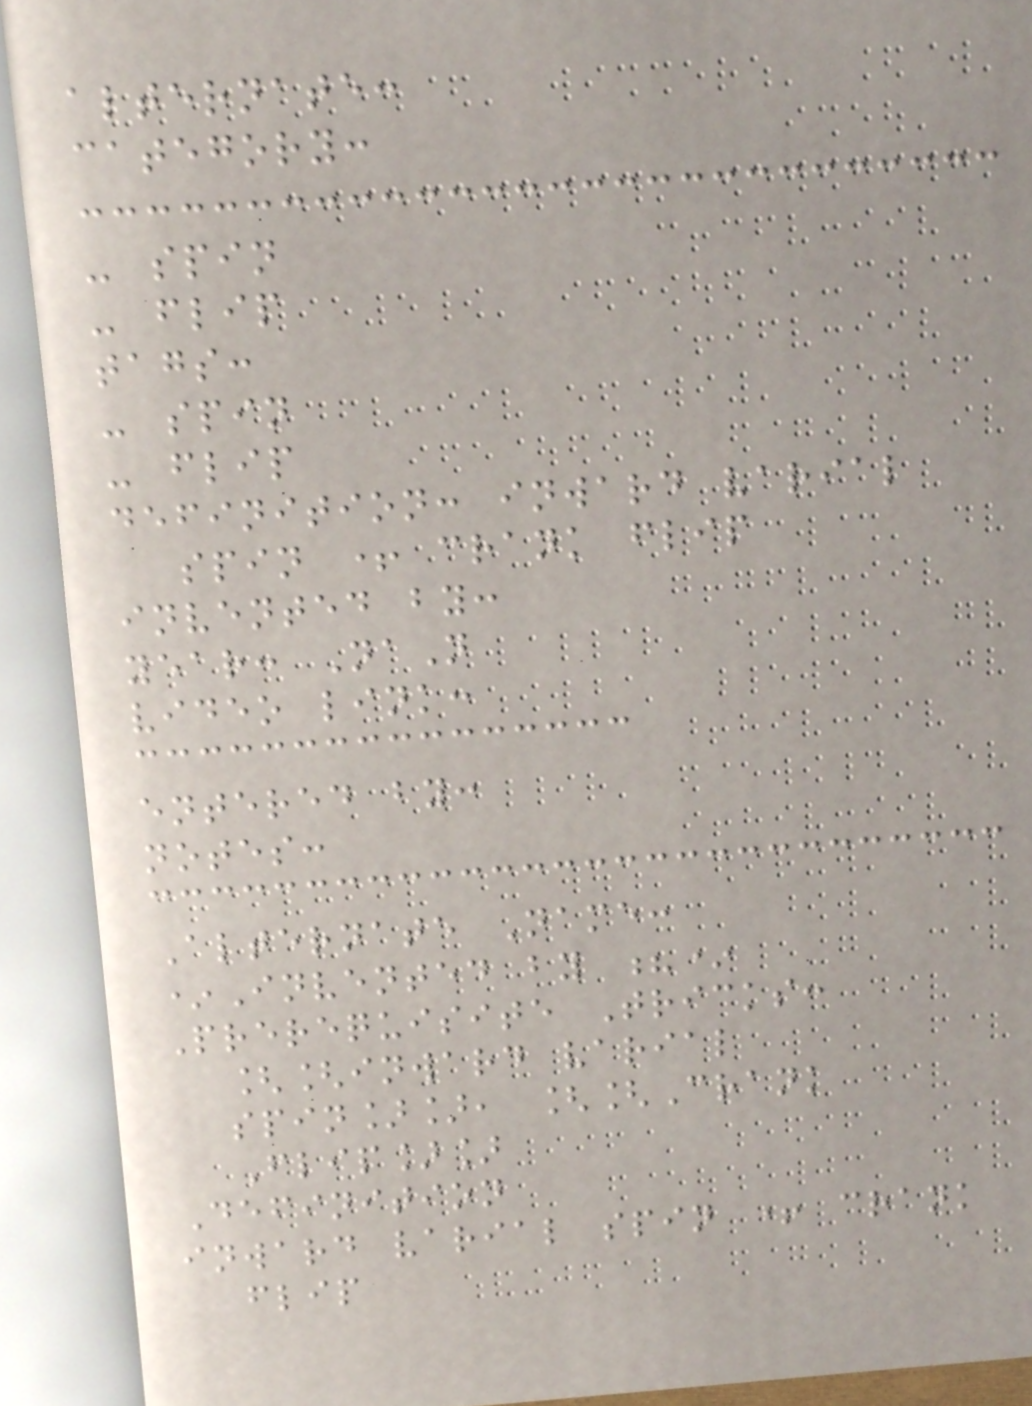alternate:
category:
- spin
- flip
tags:
- spin
- flip
definition: inward varial
spin + crank flip
invented by:
year: NaN
video link:
entered by:
notes:
Alternate Name:
*Invented by ?*
Prerequisite Tricks:
[[inward varial
spin]], [[Crank
Flip]]
Definition
inward varial spin + crank
flip
